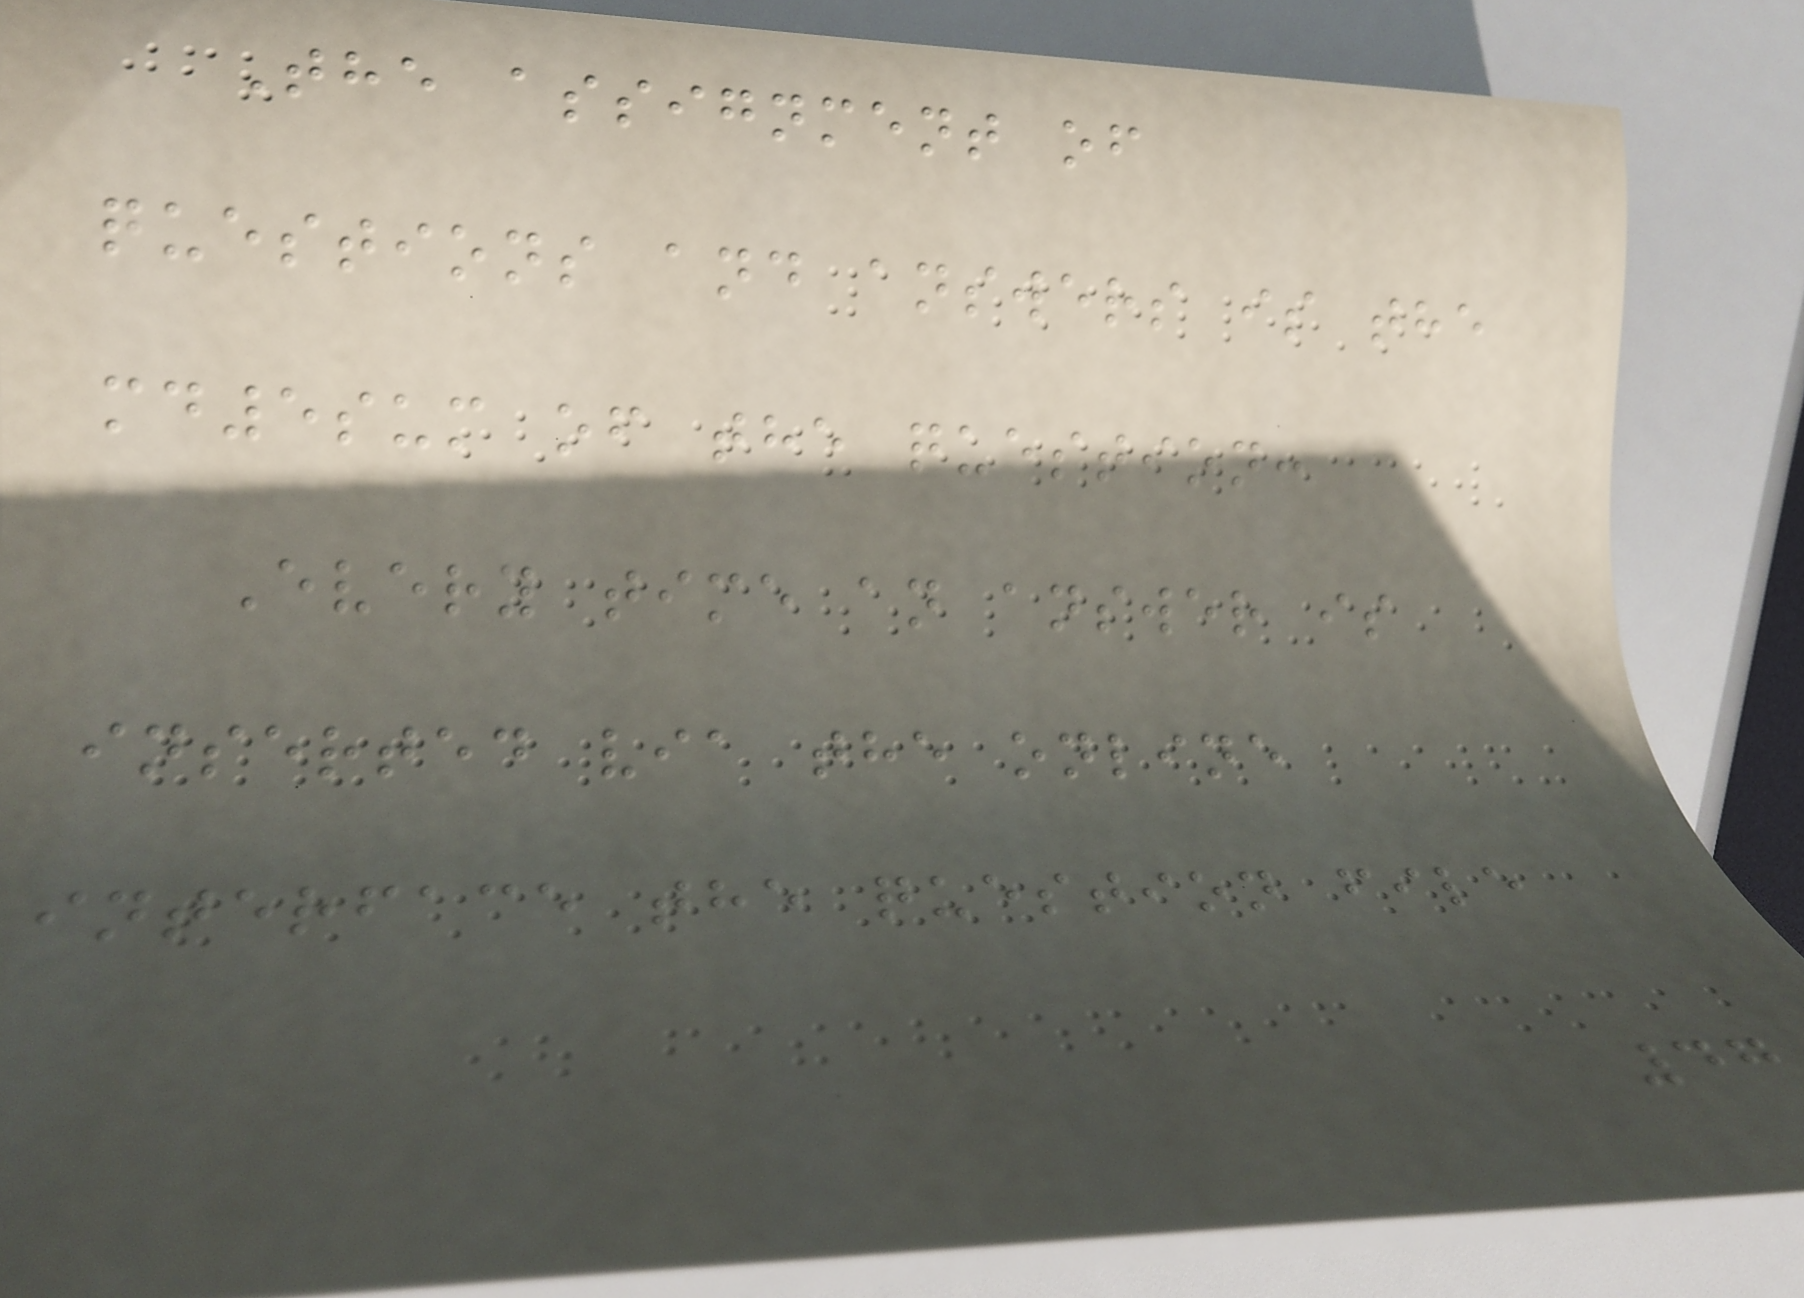The assignment of
questions and answers is the
md5sum of the question:
Every time an answer is
inserted via the online
interface the question file
47
